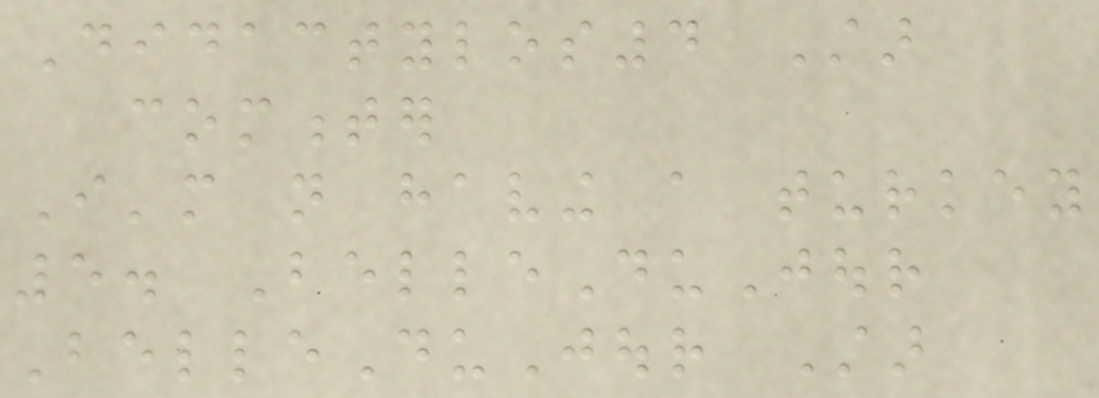Didactylos4 Star
commenter
I'm not having a turkey
5. BelleDuJour
BelleDuJour Star
